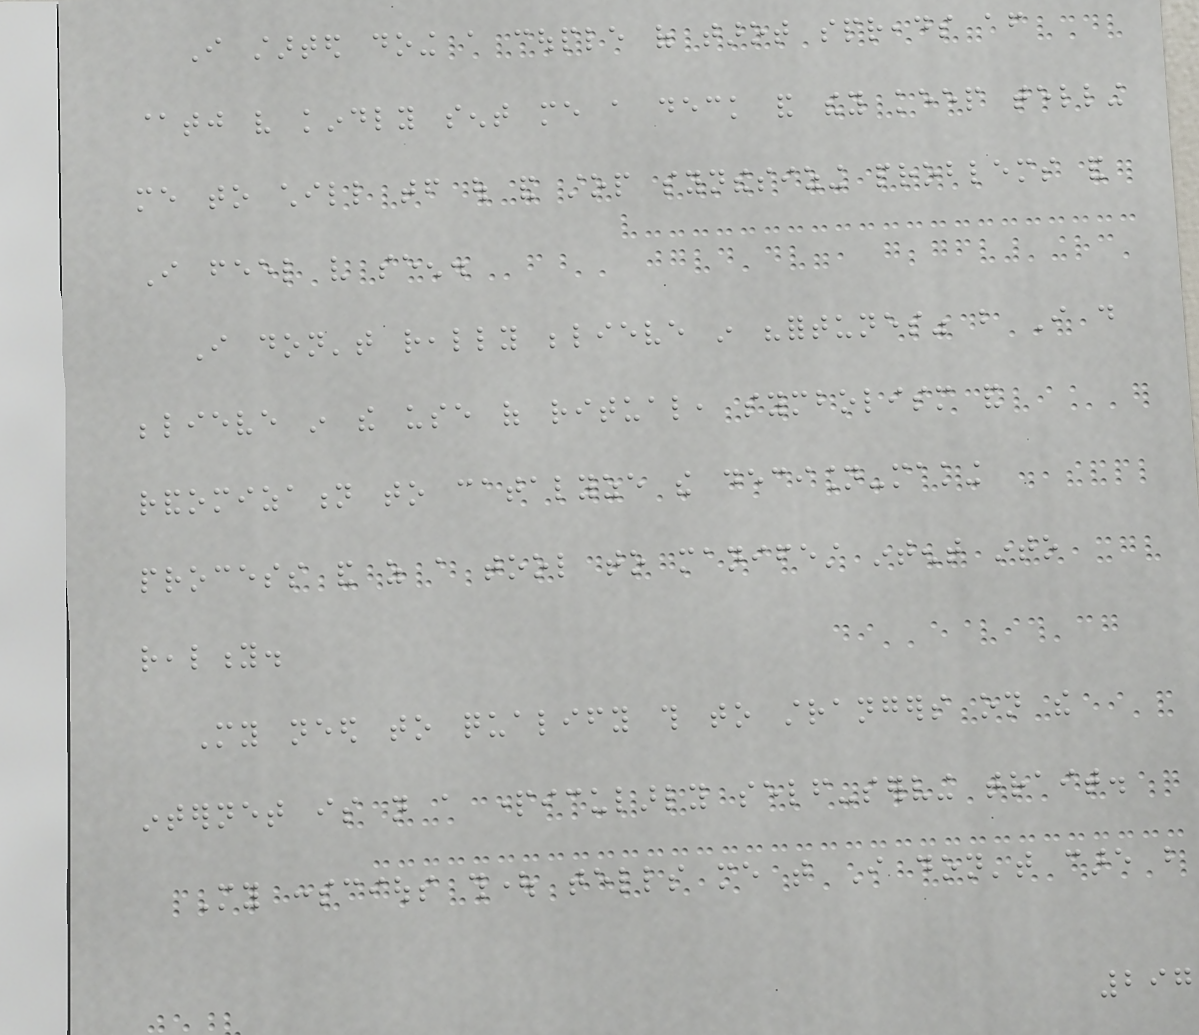I started doing a couple of tarot spreads after
@tj very kindly sent me a deck and they keep telling
me to chill tf out and stop synthesizing problems and
I feel very seen.
I don't really believe in "fortunes" but I do
believe in the use of ritual, symbolism and
randomization to catalyze the decision-making
process and as a tool to manifest intent into
reality.
My need to qualify this to strangers on the
internet is not a particularly self-serving trait.
My conscious thought tells me that I don't care but
297
